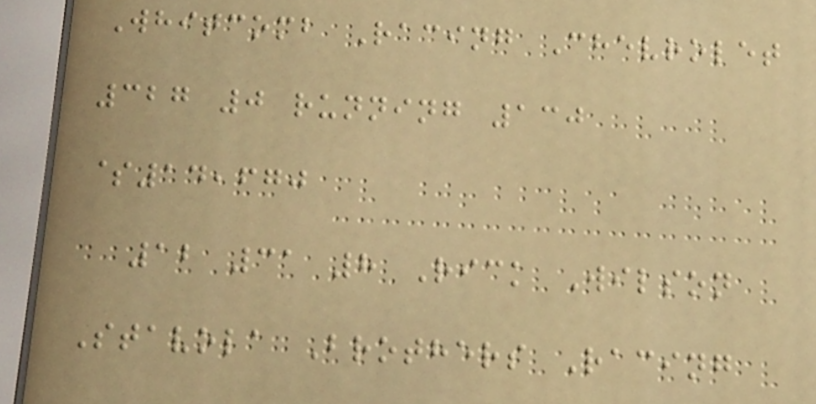Whitcomb Racing Chevrolet
327 0 running 130
$14,670
12 31 8 Rick Wilson
Stavola Brothers Racing
